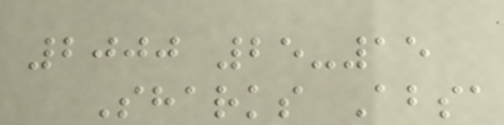2000 25-15
Sharks Absa
